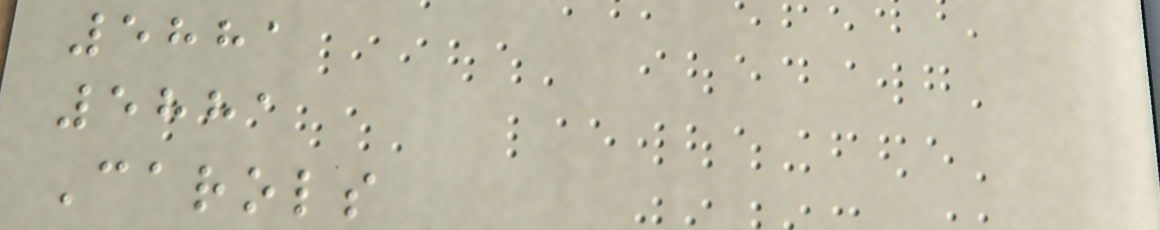5881
5881
Carols
